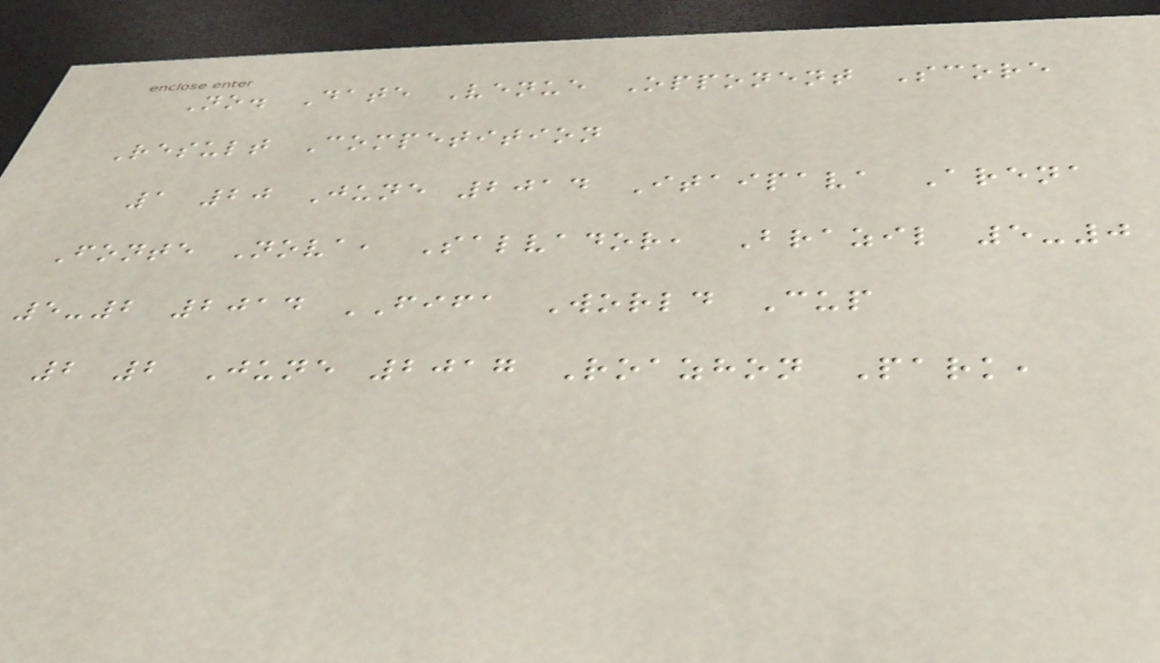No. Date Venue Opponent Score
Result Competition
1 20 June 2014 Itaipava Arena
Fonte Nova, Salvador, Brazil 5-0
5-2 2014 FIFA World Cup
2 2 June 2017 Roazhon Park,
